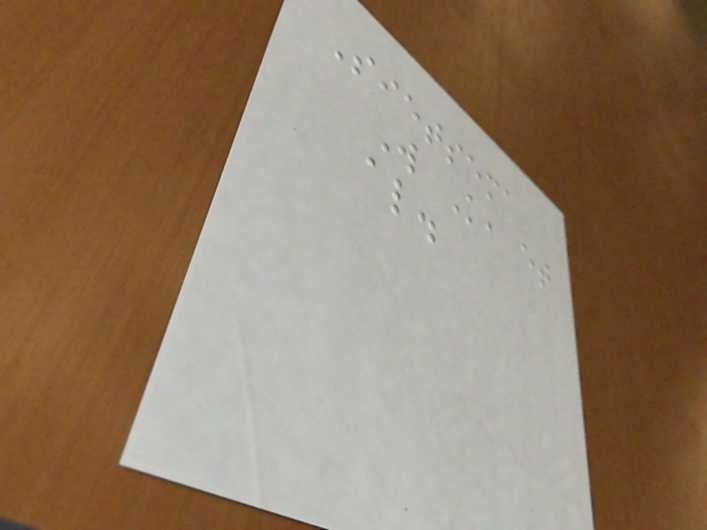Sietsema
W K, et
al.
